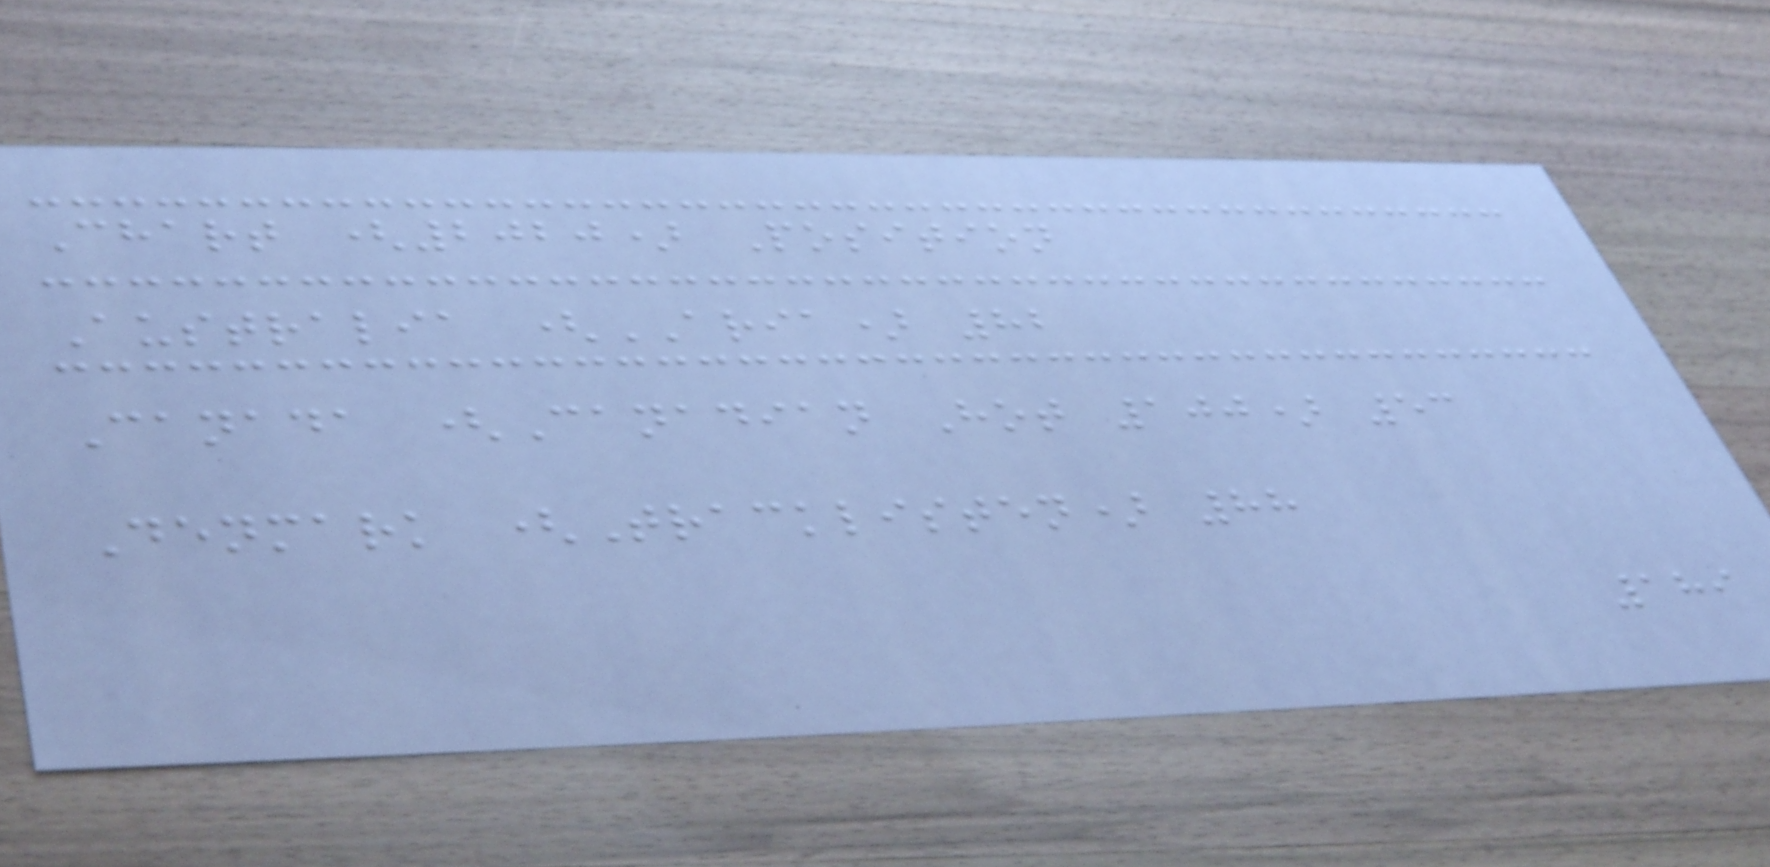Chart (2020) Position
Australia (ARIA) 82
Canada (Canadian Hot 100) 53
Denmark (Tracklisten) 88
189
